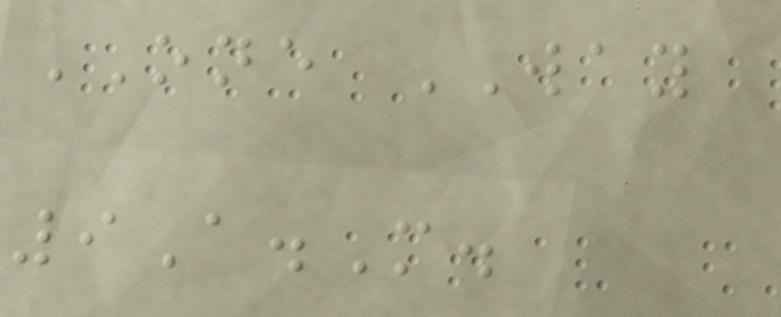ONE WAY
9A.M.
